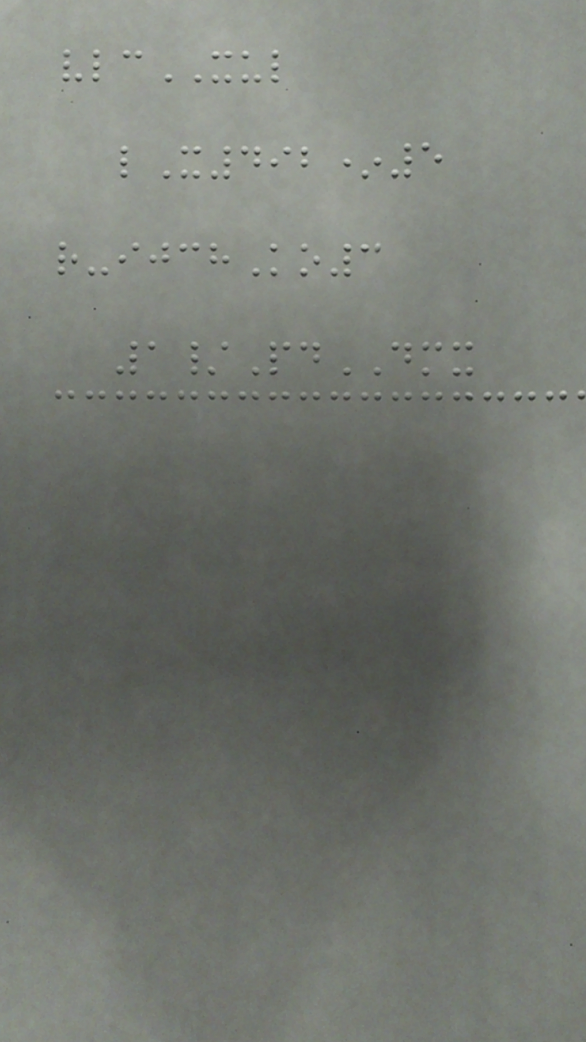vlcXUL
lX492*5
r-ijchKo3
1/PdDMX
